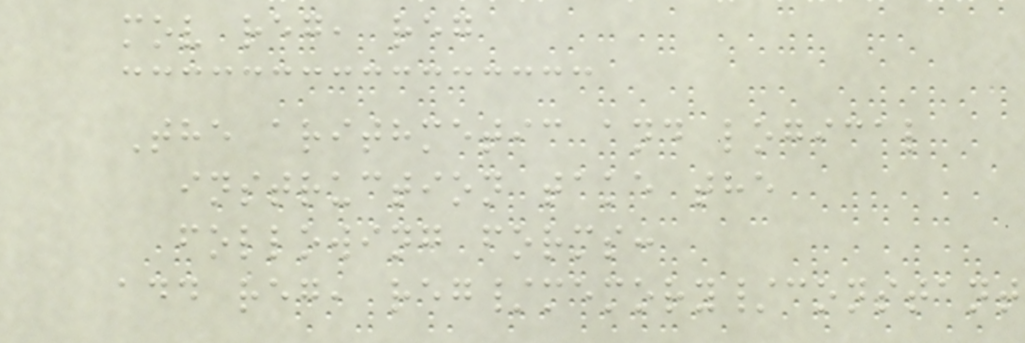mov reg, reg
The arithmetic and logical
instruction take the
following forms:
add reg, reg/memory/constant
